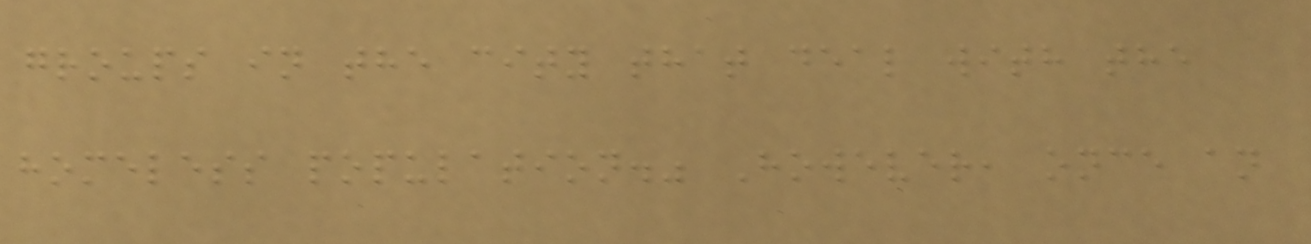groups in the city that deal with the
homeless population." However, once an
